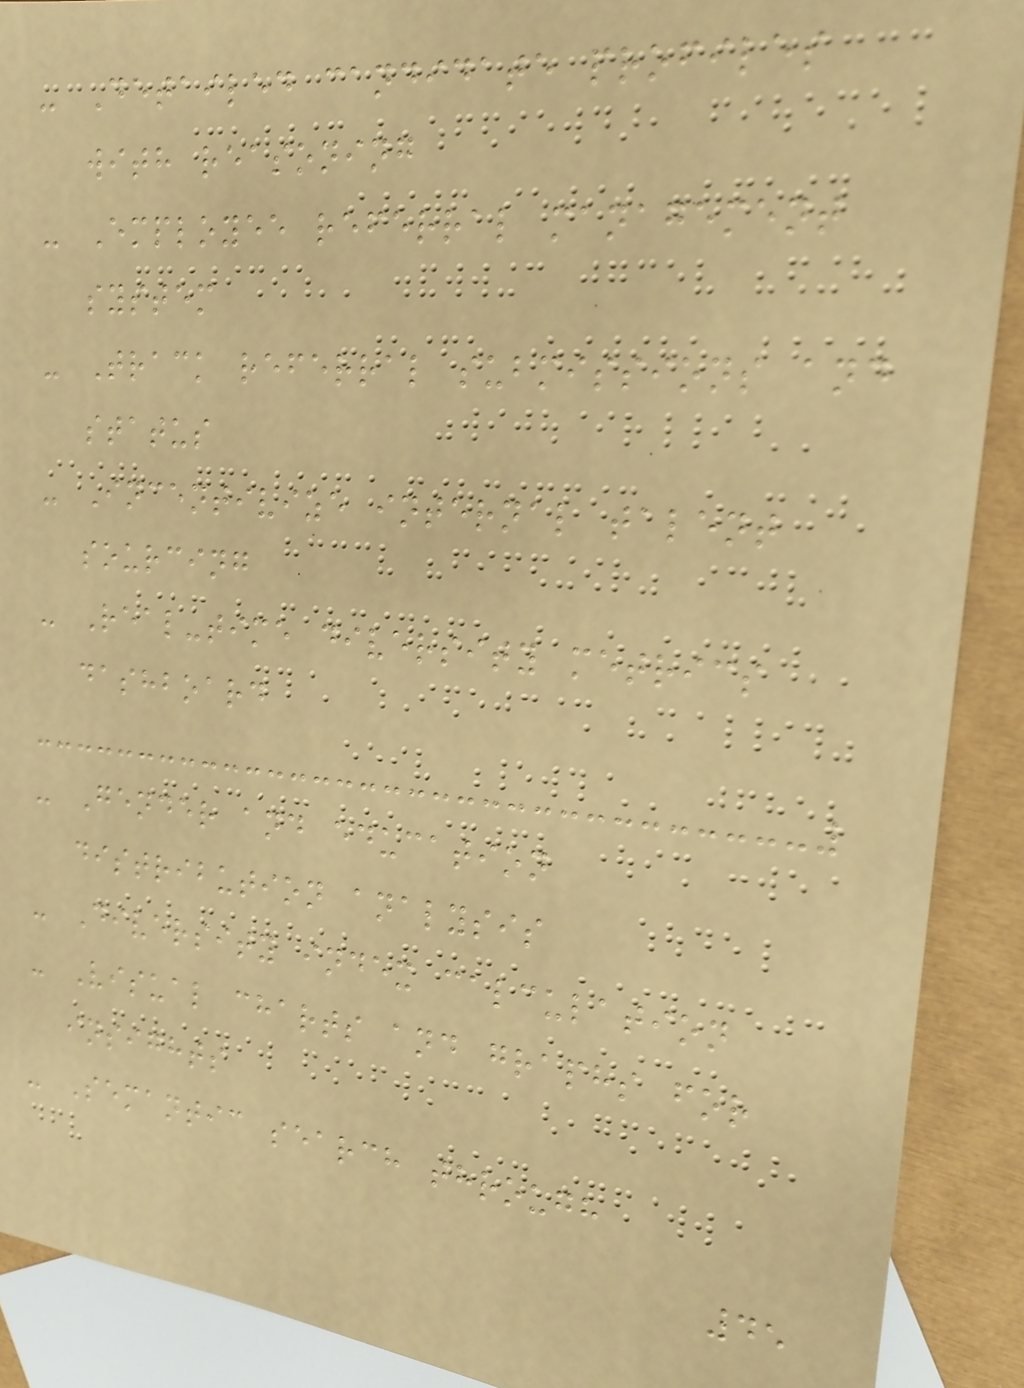- Detailed candidate profiles
with reasoning
- Employee referral management
system
- Track referral submissions and
status
- Incentivize internal talent
sourcing
- Real-time diversity metrics
dashboard
- Gender and education
distribution analysis
- Diversity index calculation
- Visual charts and graphs for
insights
- Semantic search through
45
